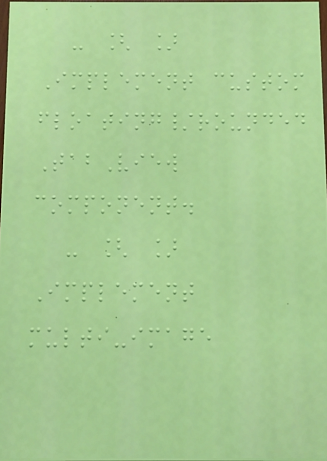- [ ]
Implement custom
floating/rounded
TabView
component.
- [ ]
Implement
multi-image
